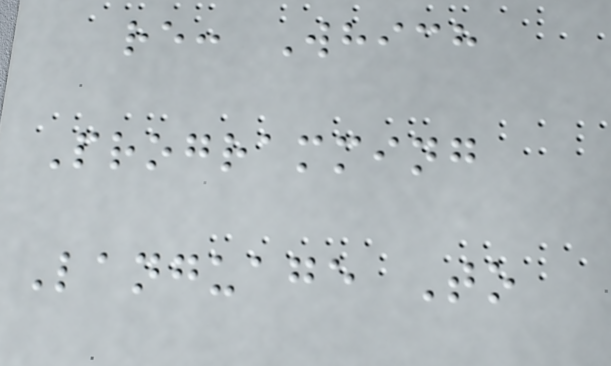re: Which
Programming
Language To
